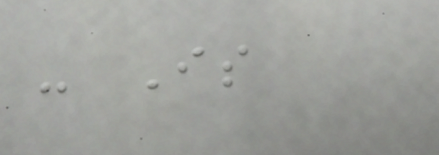- Is
